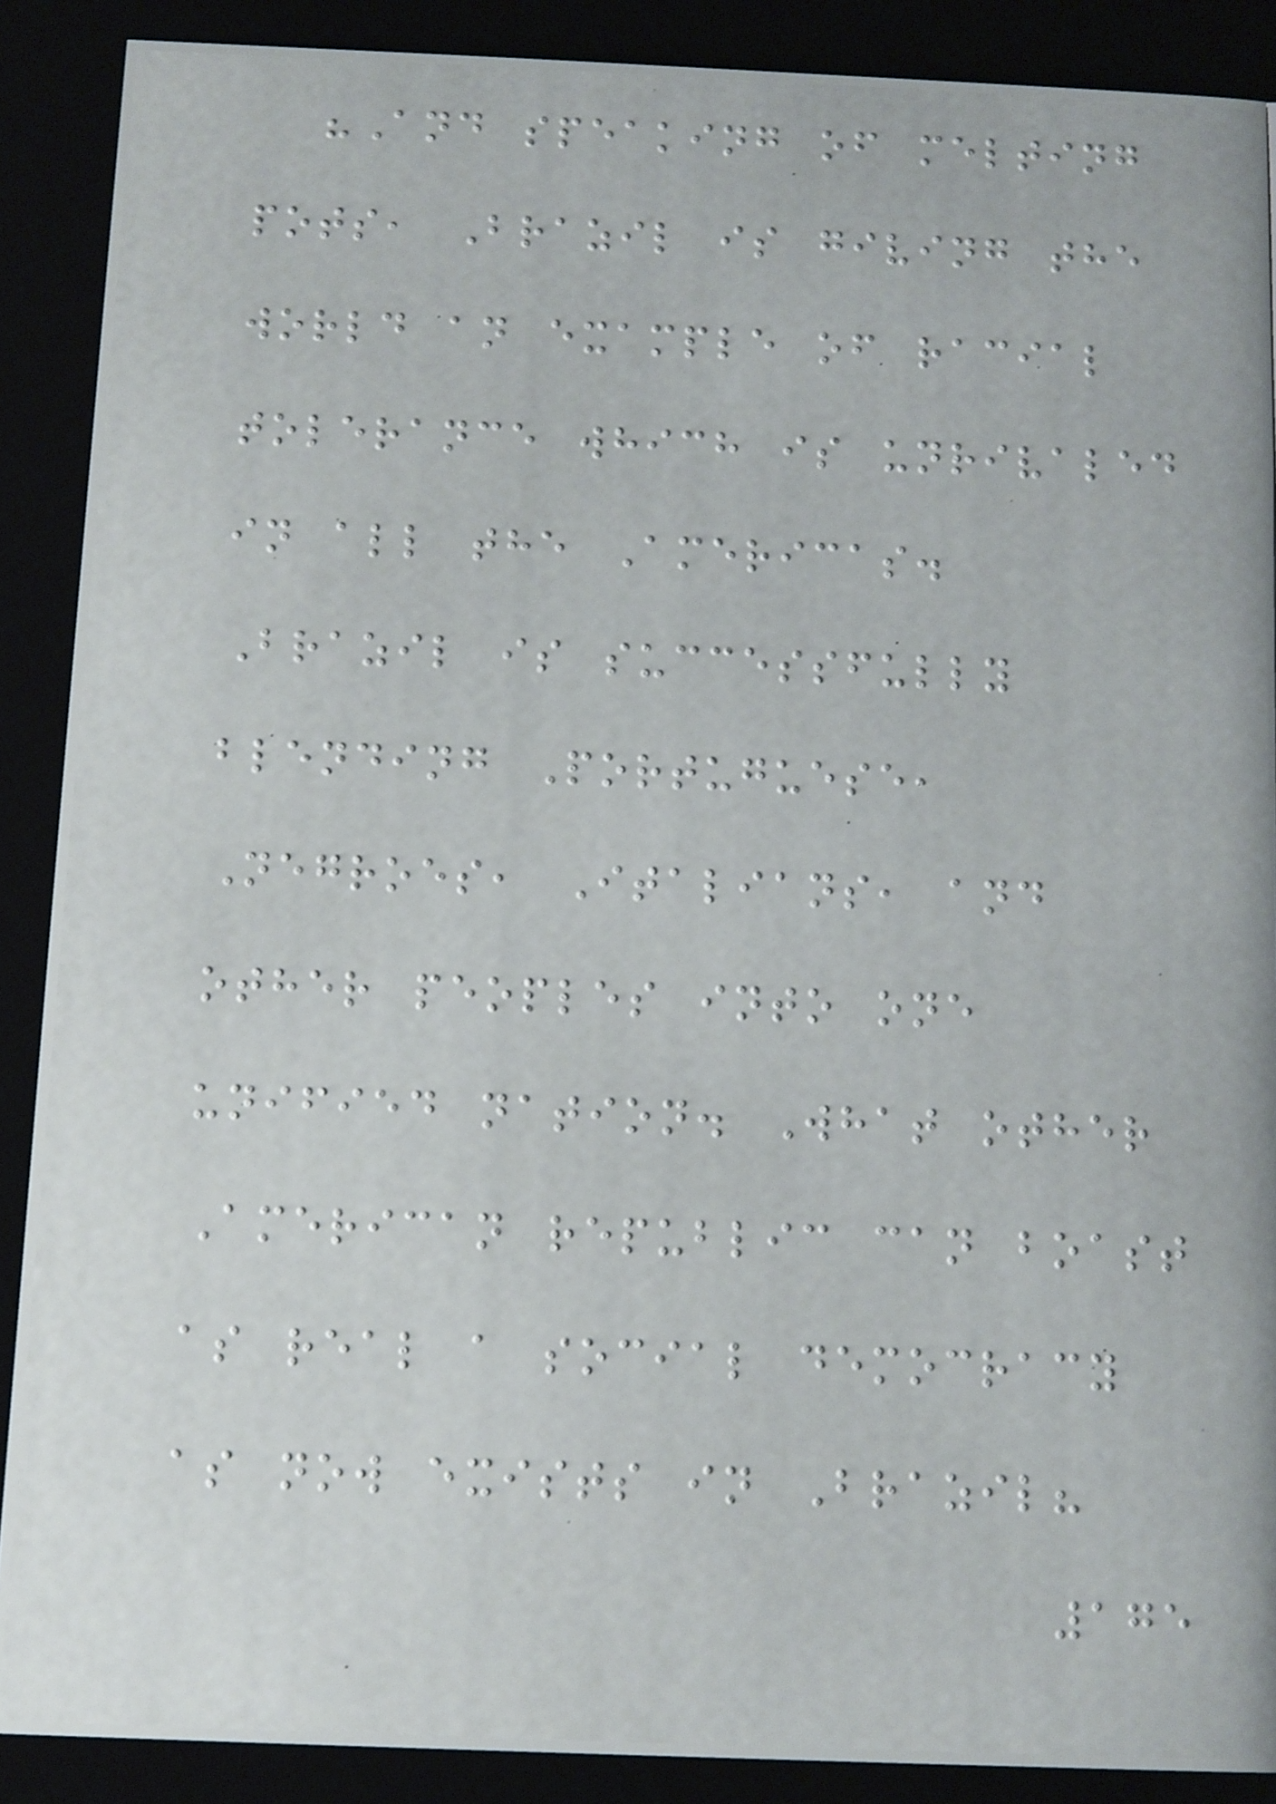"And speaking of melting
pots, Brazil is giving the
world an example of racial
tolerance which is unrivaled
in all the Americas.
Brazil is successfully
blending Portuguese,
Negroes, Italians, and
other peoples into one
unified nation. What other
American republic can boast
as real a social democracy
as now exists in Brazil?
175
